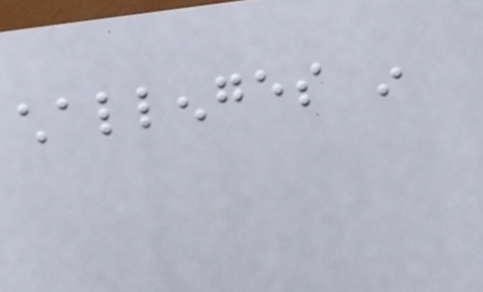challenges in
